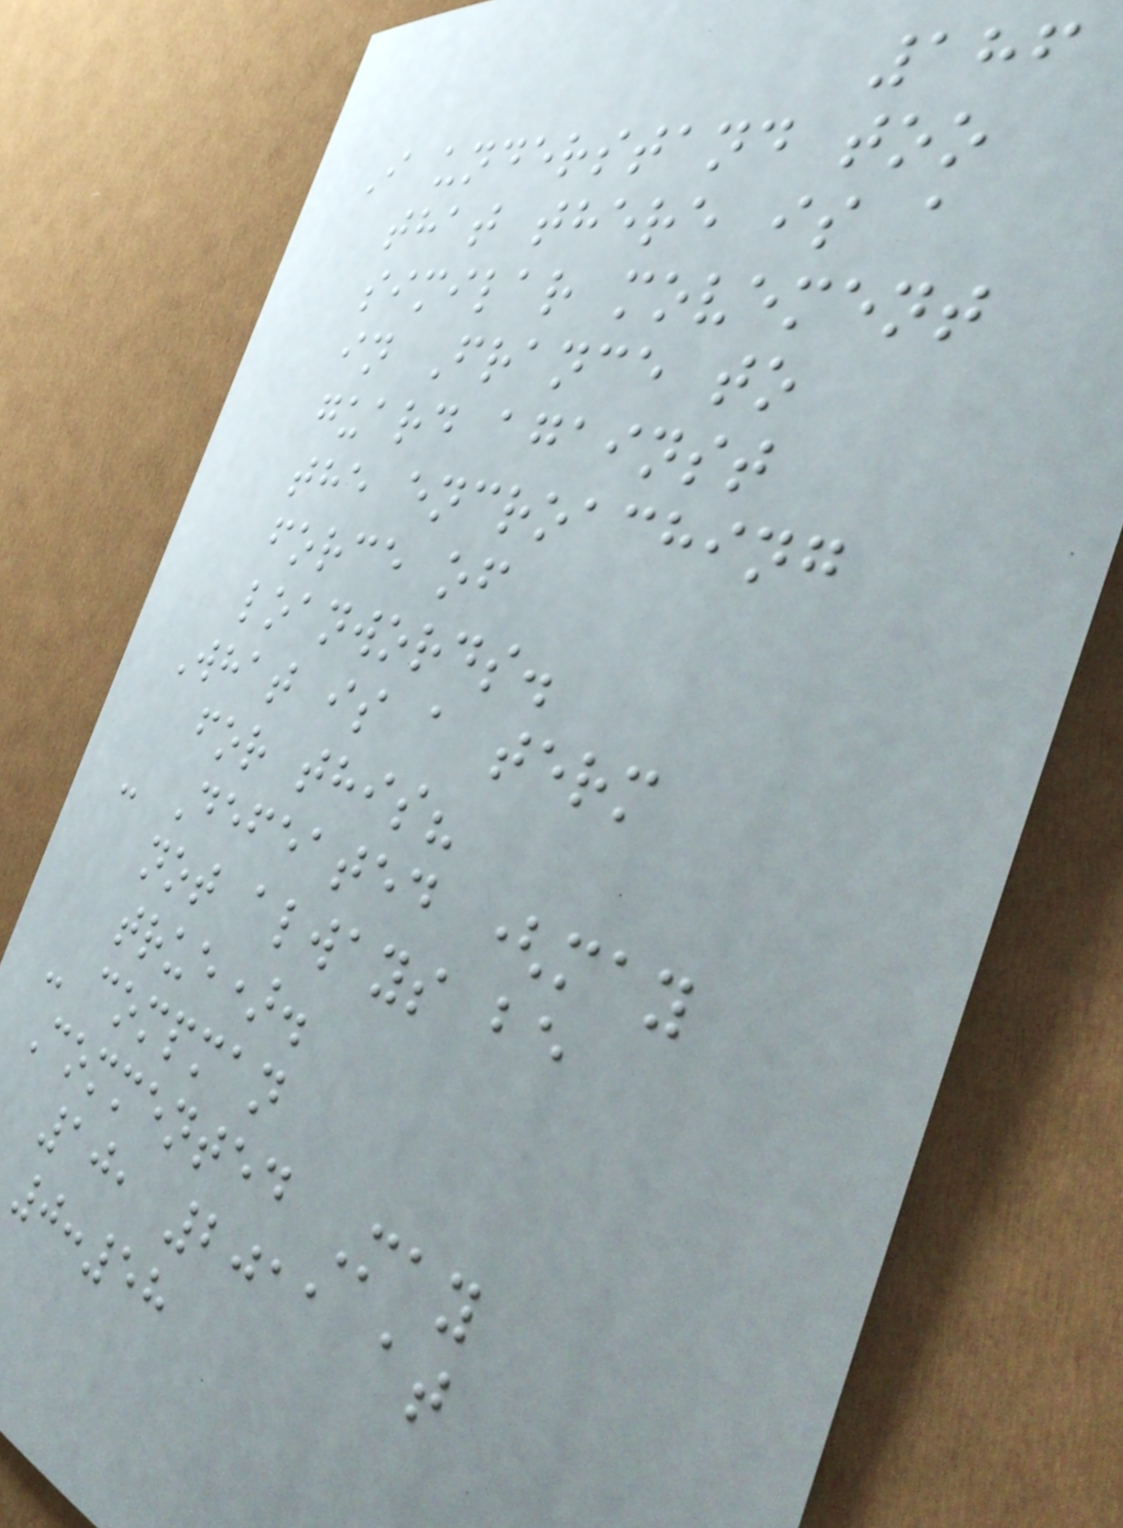186
I understand too
that there is a
similar movement
in France to
guard against
the encroaching
force of
loanwords.
What is a term
for this?
- Defeated (may
not always be
true).
- compman
Commented May
10, 2011 at
0:58
